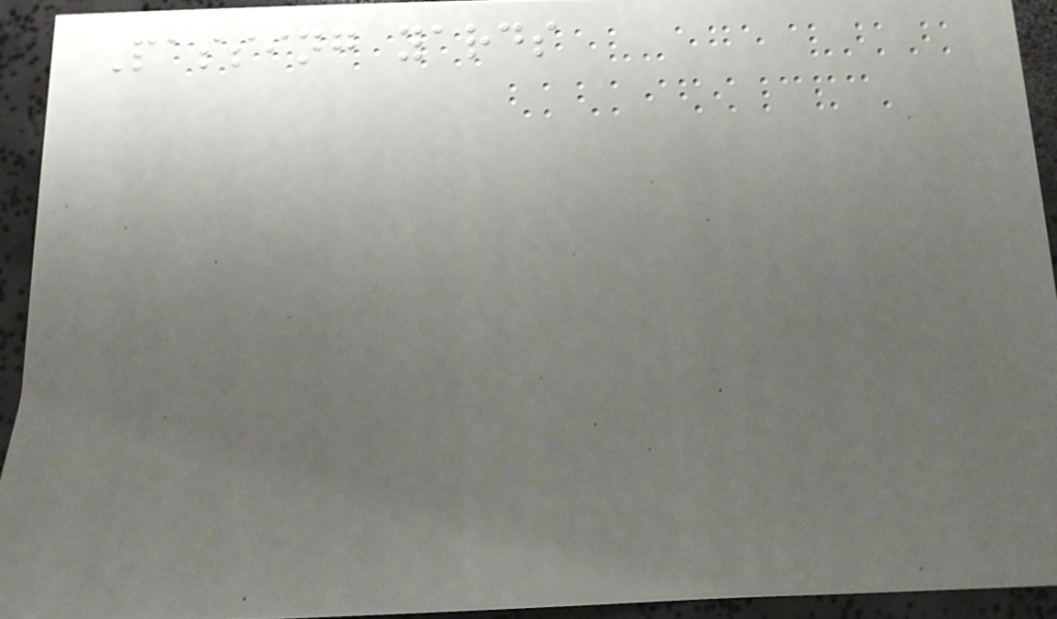Passing yards
